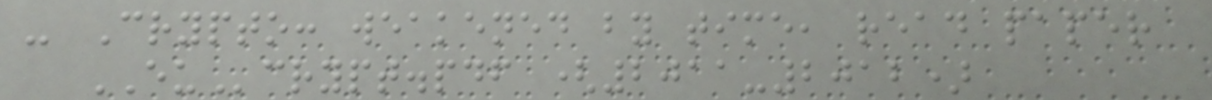- Crypto: weakened by time, read paper
EUcrypt.pdf (2011-2012)
